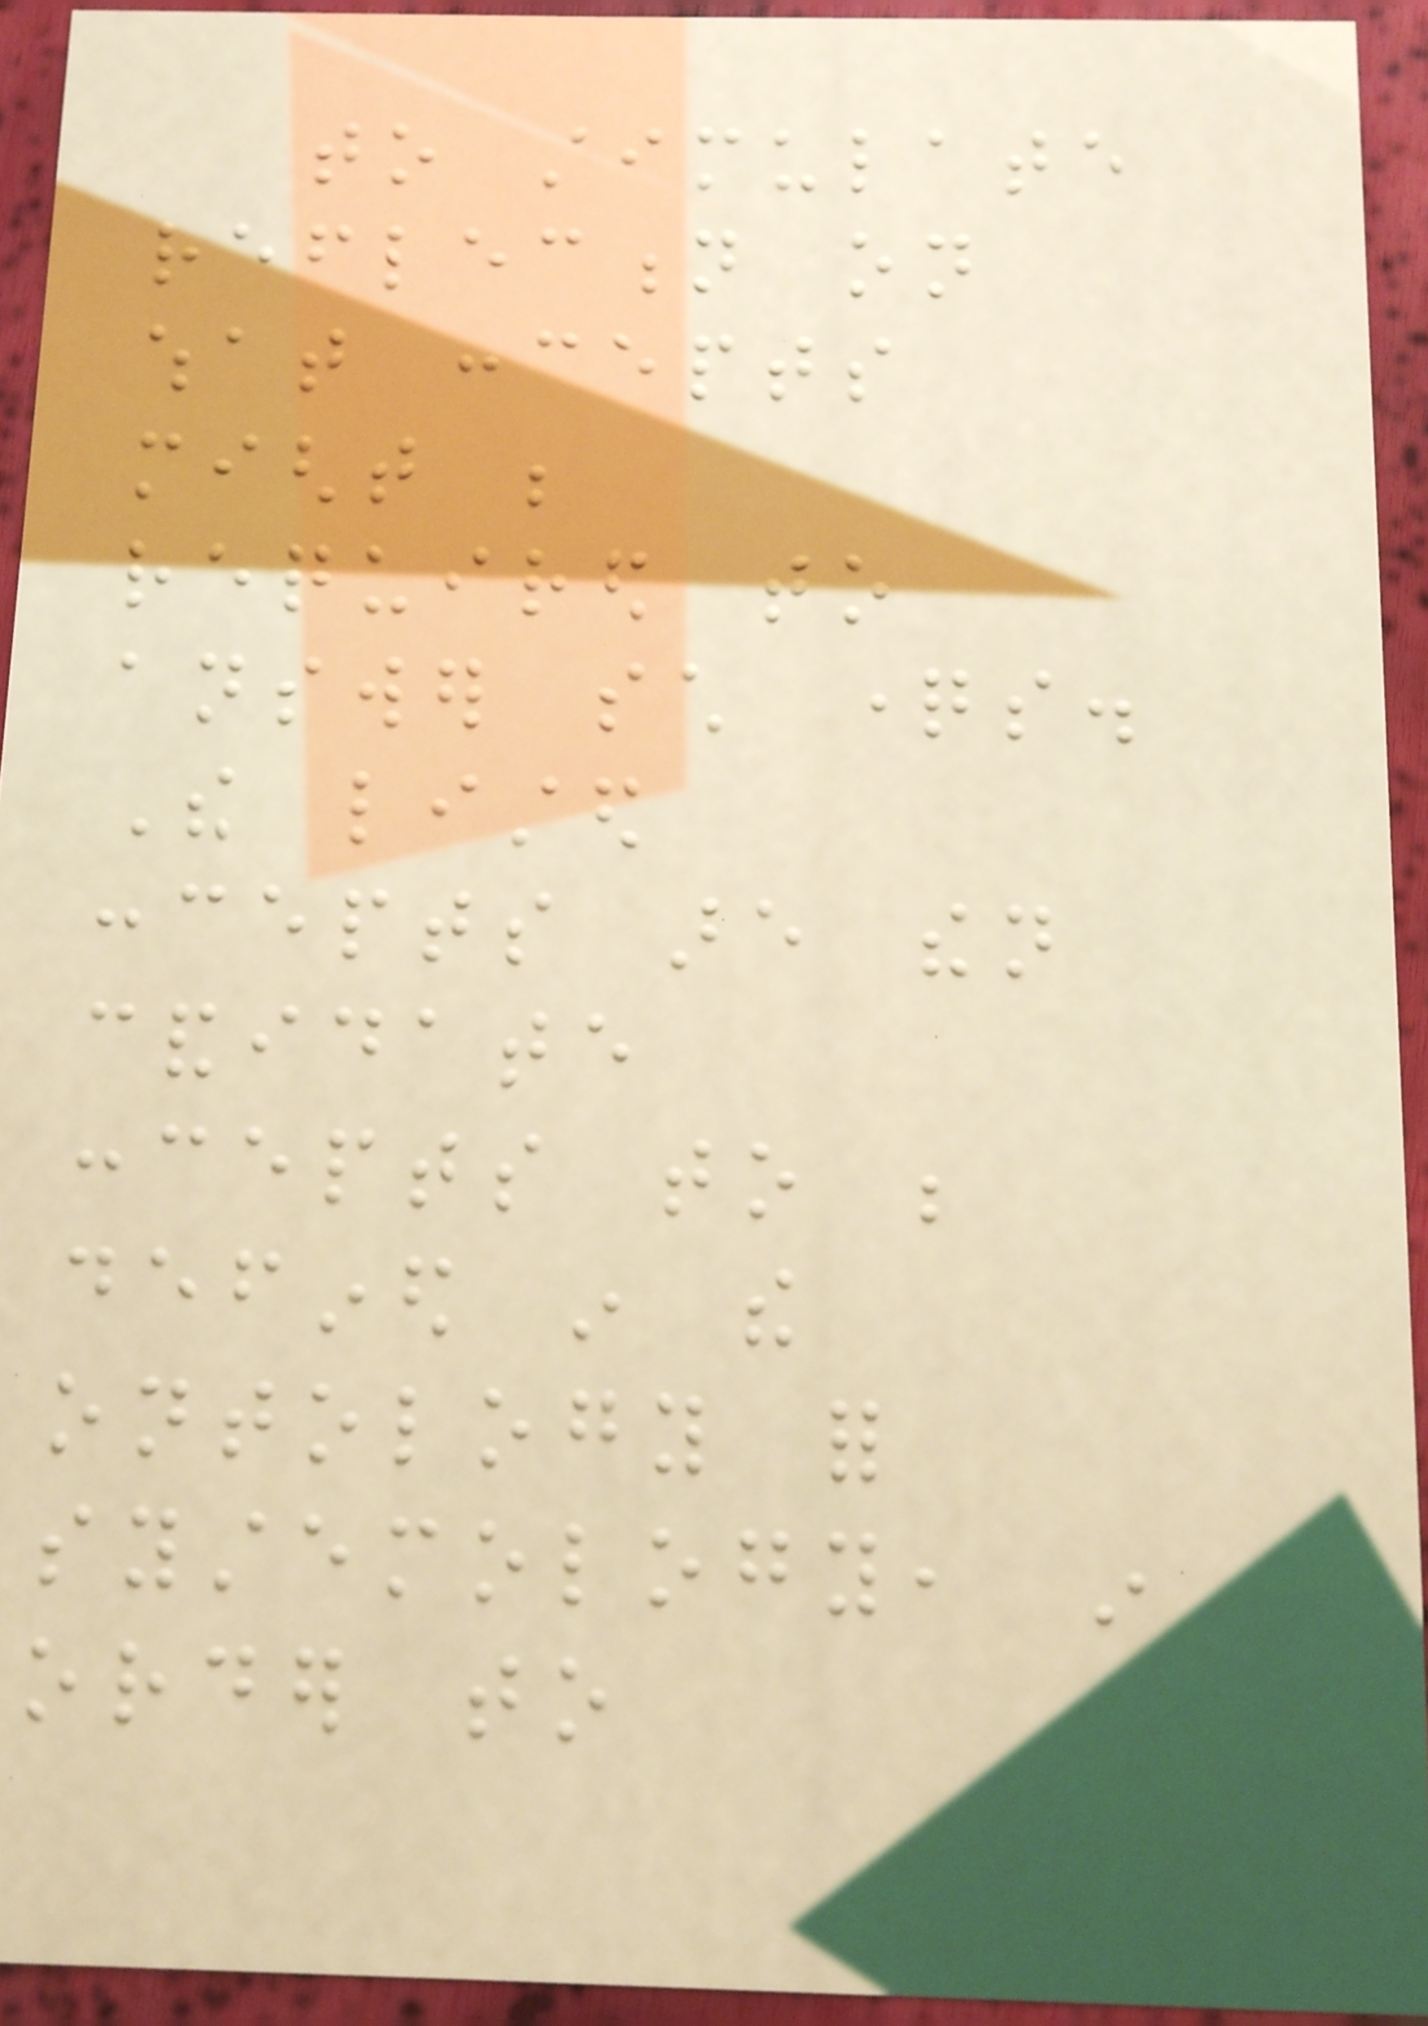to stimulate
reflection on
what concepts
might be
required to
answer such questions.
The listed
concepts are then
candidate
concepts to be
defined in the
ontology for
systemology, in
order to
